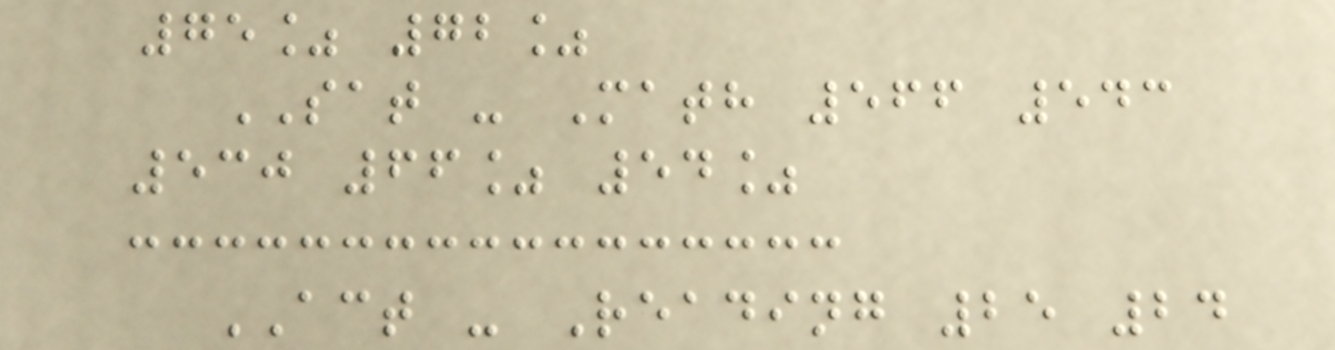75% 72%
SAT - Math 566 543
530 66% 54%
ACT - Reading 25 24
